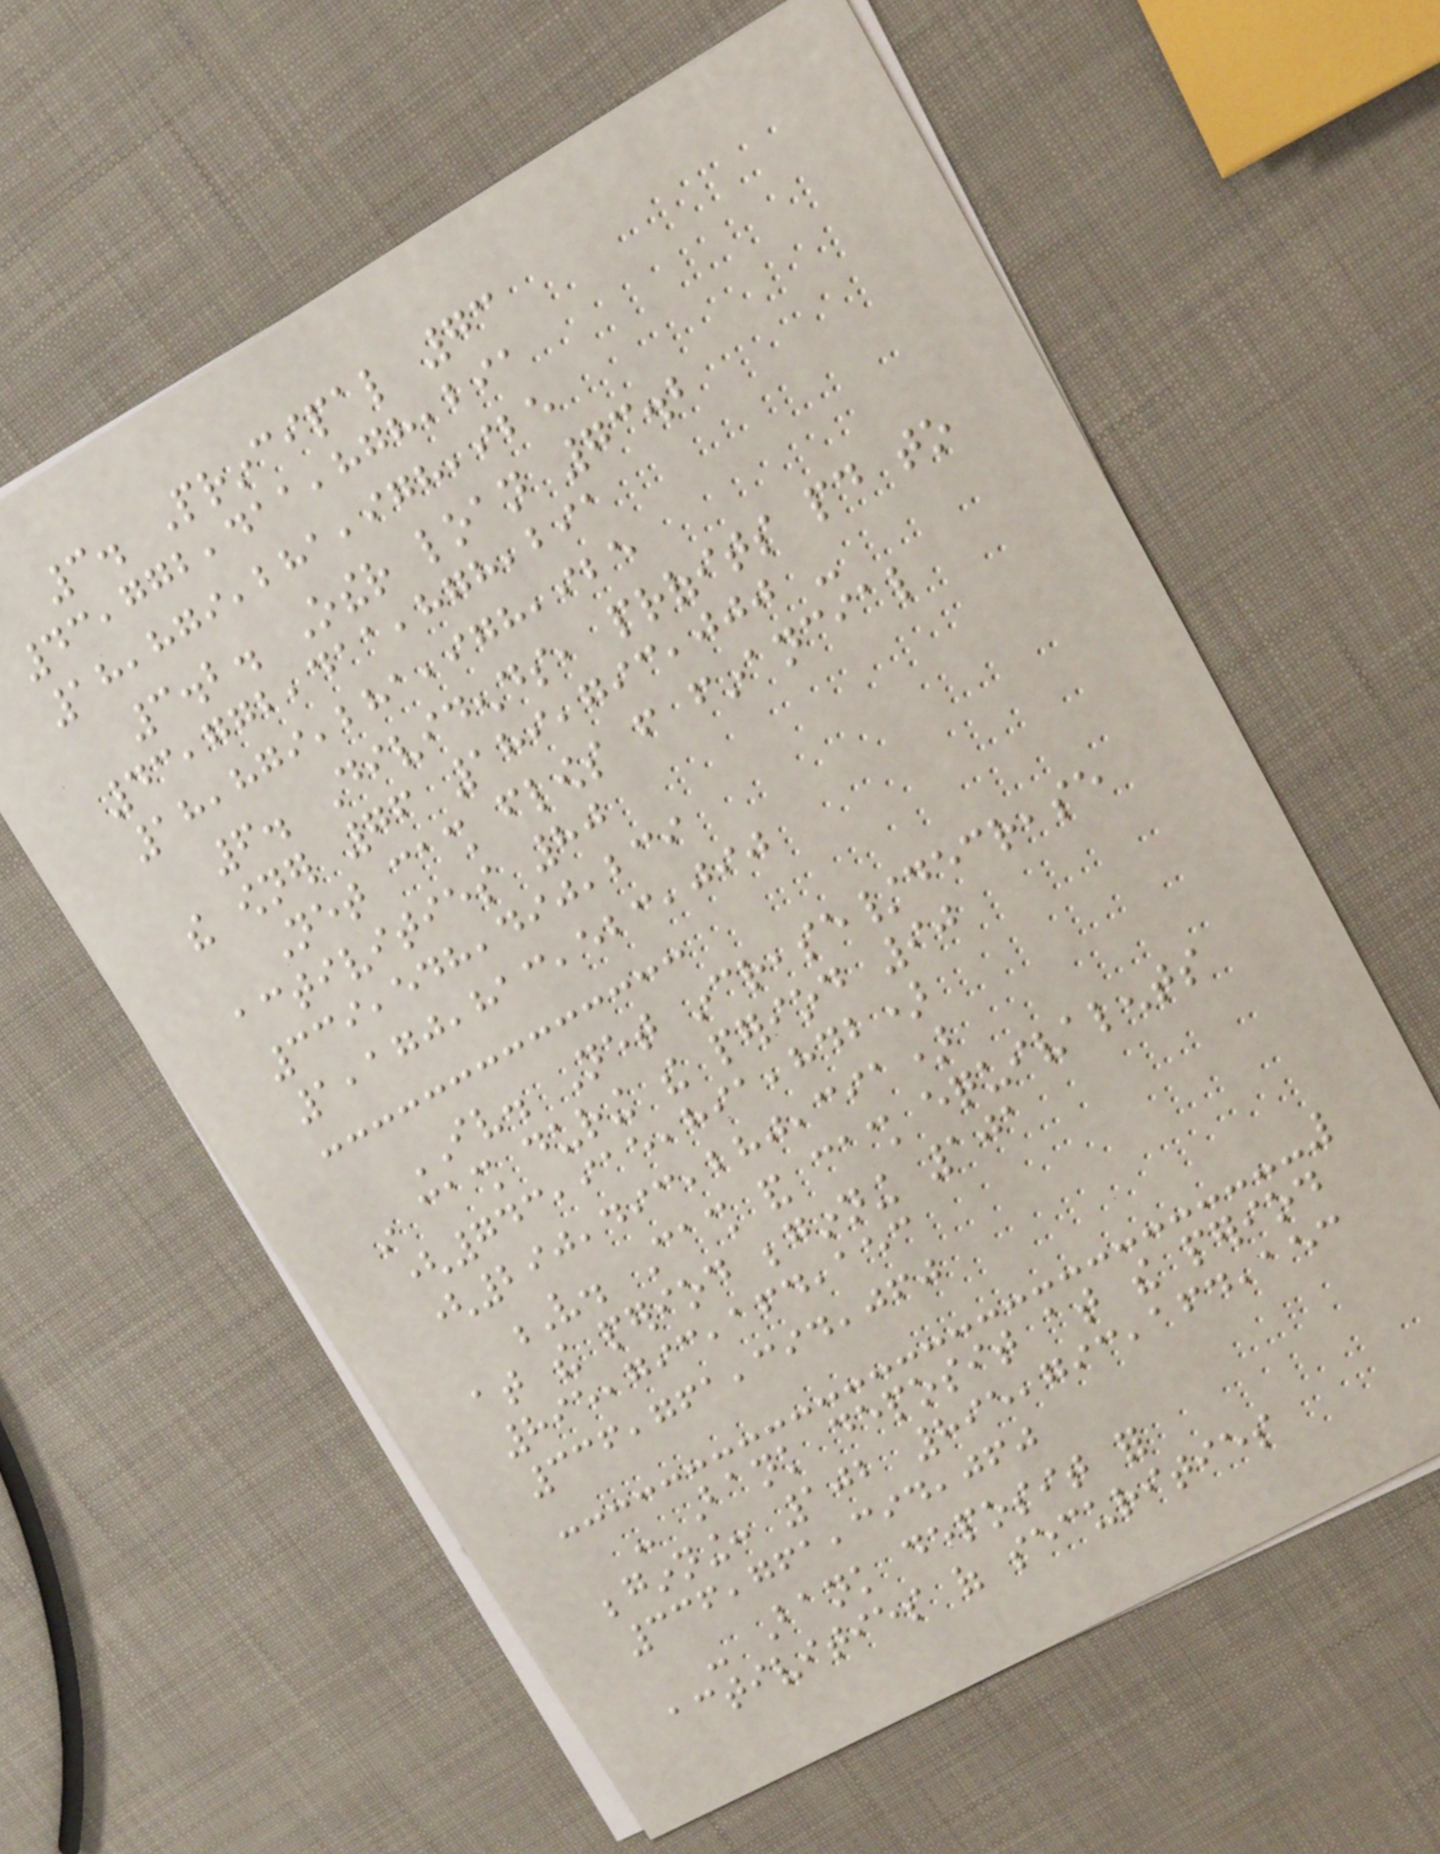3. Principal 73
43,772,411,878,291
18,879,281,978,925
3.2. Other loan 73.2
43,772,411,878,291
18,879,281,978,925
6. Dividends, profits paid to
the owner 76 189,793,000 -
Net cash flows from financial
activities 80
339,548,490,239
1,170,813,523,090
IV. Net increase/decrease
in cash during the period 90
(743,915,891,842)
(290,493,280,391)
V. Cash and cash equivalents
at the period beginning 101
895,793,164,153
336,761,394,060
- Bank deposit at the period
beginning: 102 895,793,164,153
336,761,394,060
- Bank deposit for
activities of securities
